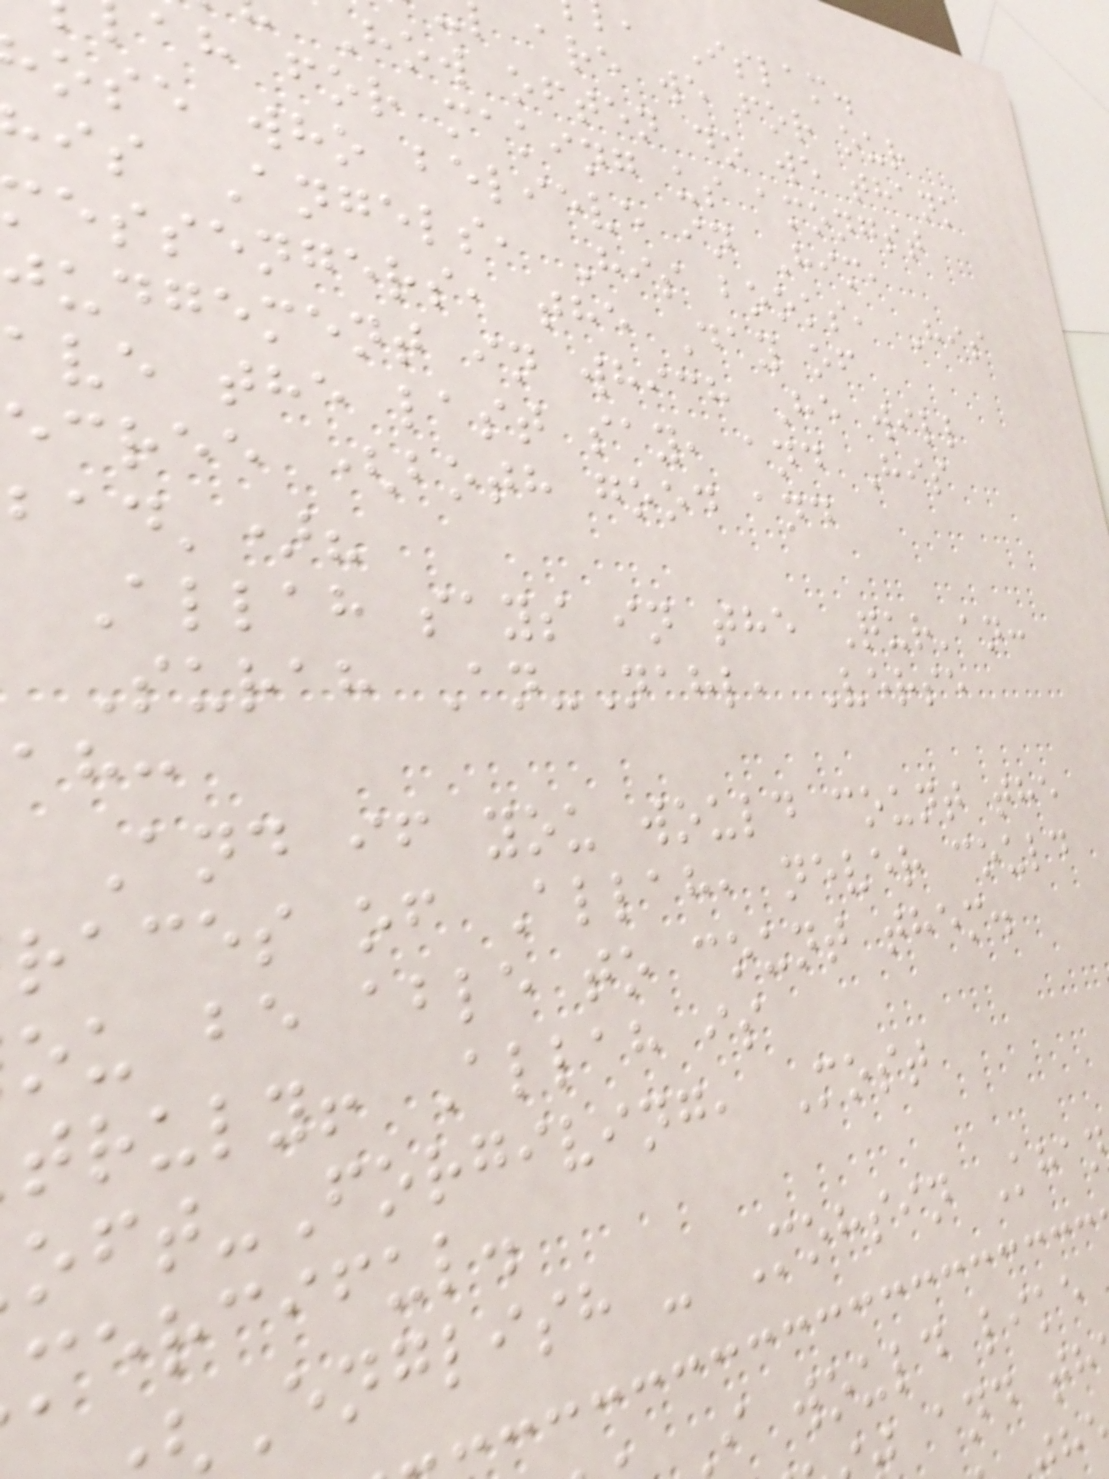, Islam.
are we for our
How often do we thank
ah for making us amongst
ose who believe in Him,
is Angels, His books, His
essengers, the Day of
judgement in which He will
ave the last say, and His
ecree (both good and
bad')?
Allah says in the Qur'an:
Surah An-Nahl, Verse
And if you would count the
races of Allah, never could
ou be able to count them.
truly! Allah is
ft-Forgiving, Most
merciful.
English - Mohsin Khan
i would like
